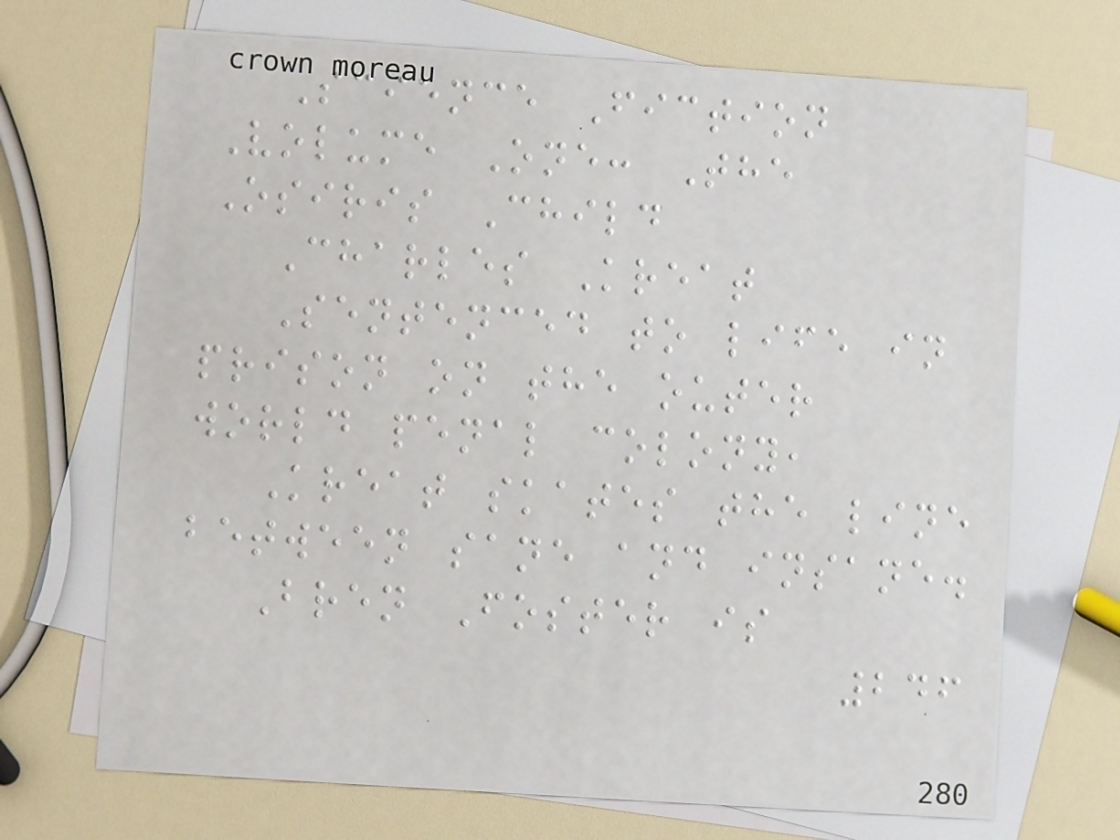Science Fiction
Volume One: The
Osiris Child
Charles Kreat
Sentenced to life in
prison on the outer
world penal colony,
Kreat skates the line
between sane and insane.
Bren Foster is
246
